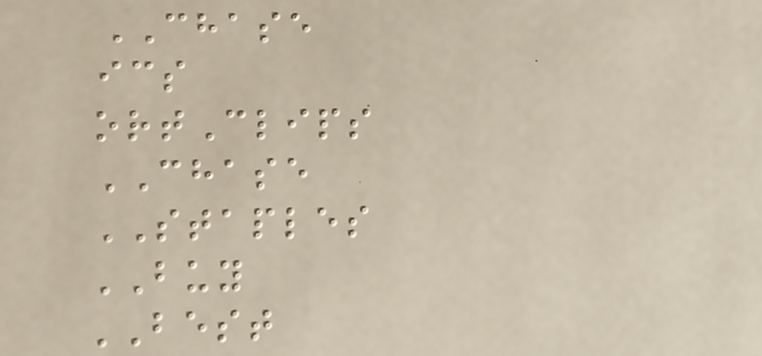CHASE
ics
ortClips
CHASE
STAPLES
BUY
BEST
